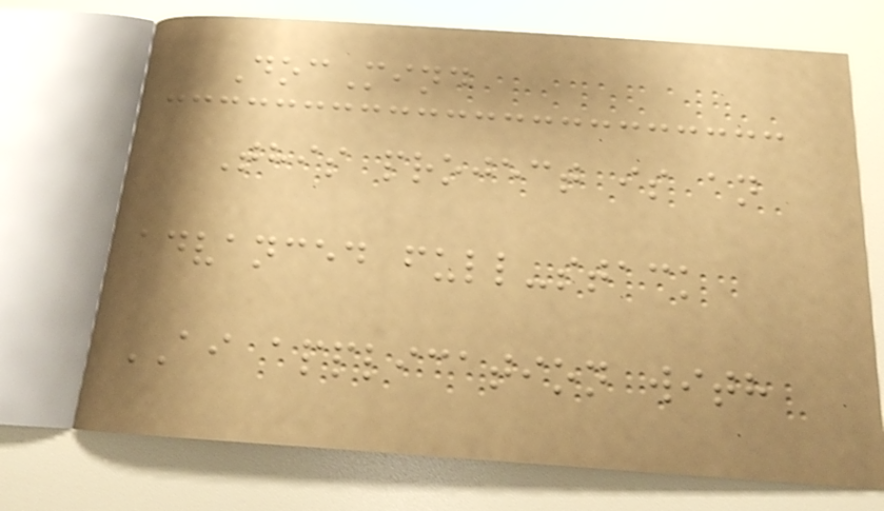DocMind
This project is an
advanced full-stack
AI application with
